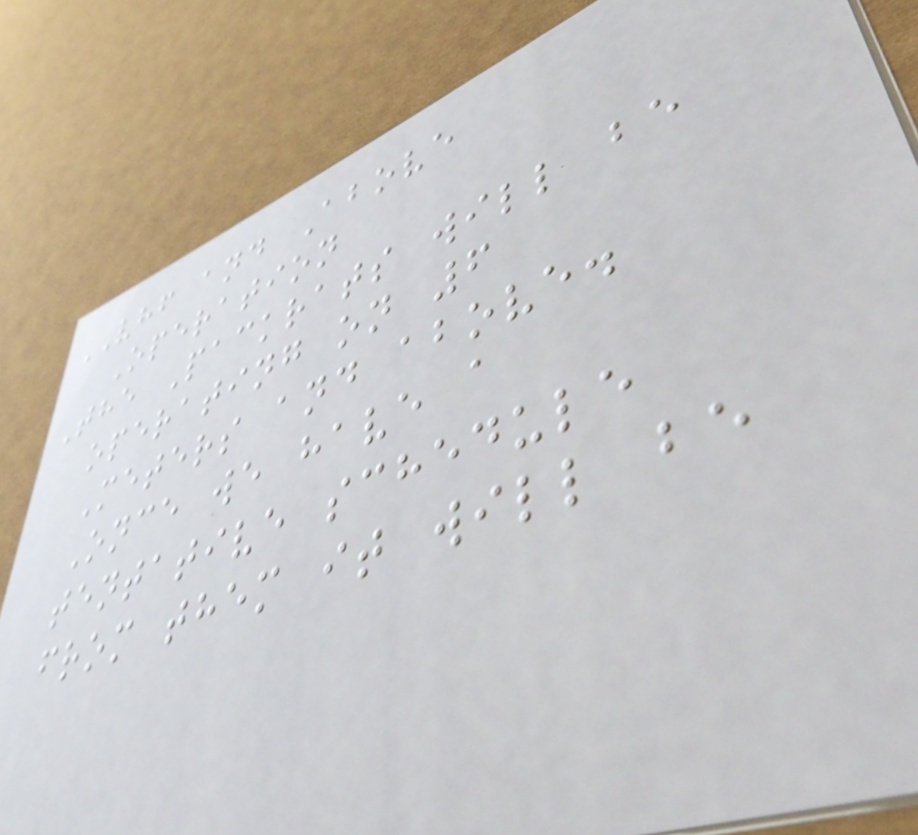VHF and Above
Operation
The Packrats will be
operating on 6
Meters and above.
Once we have a
tentative schedule
from them it will be
